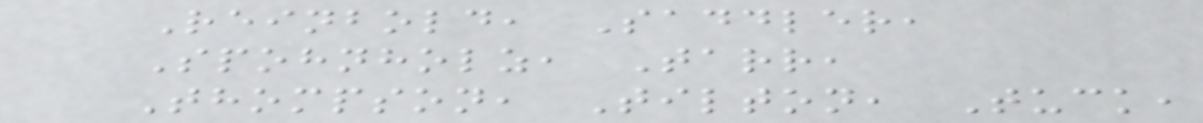Reinbold, Saddler,
Spohnholz, Tarr,
Thompson, Tilton, Tuck,
